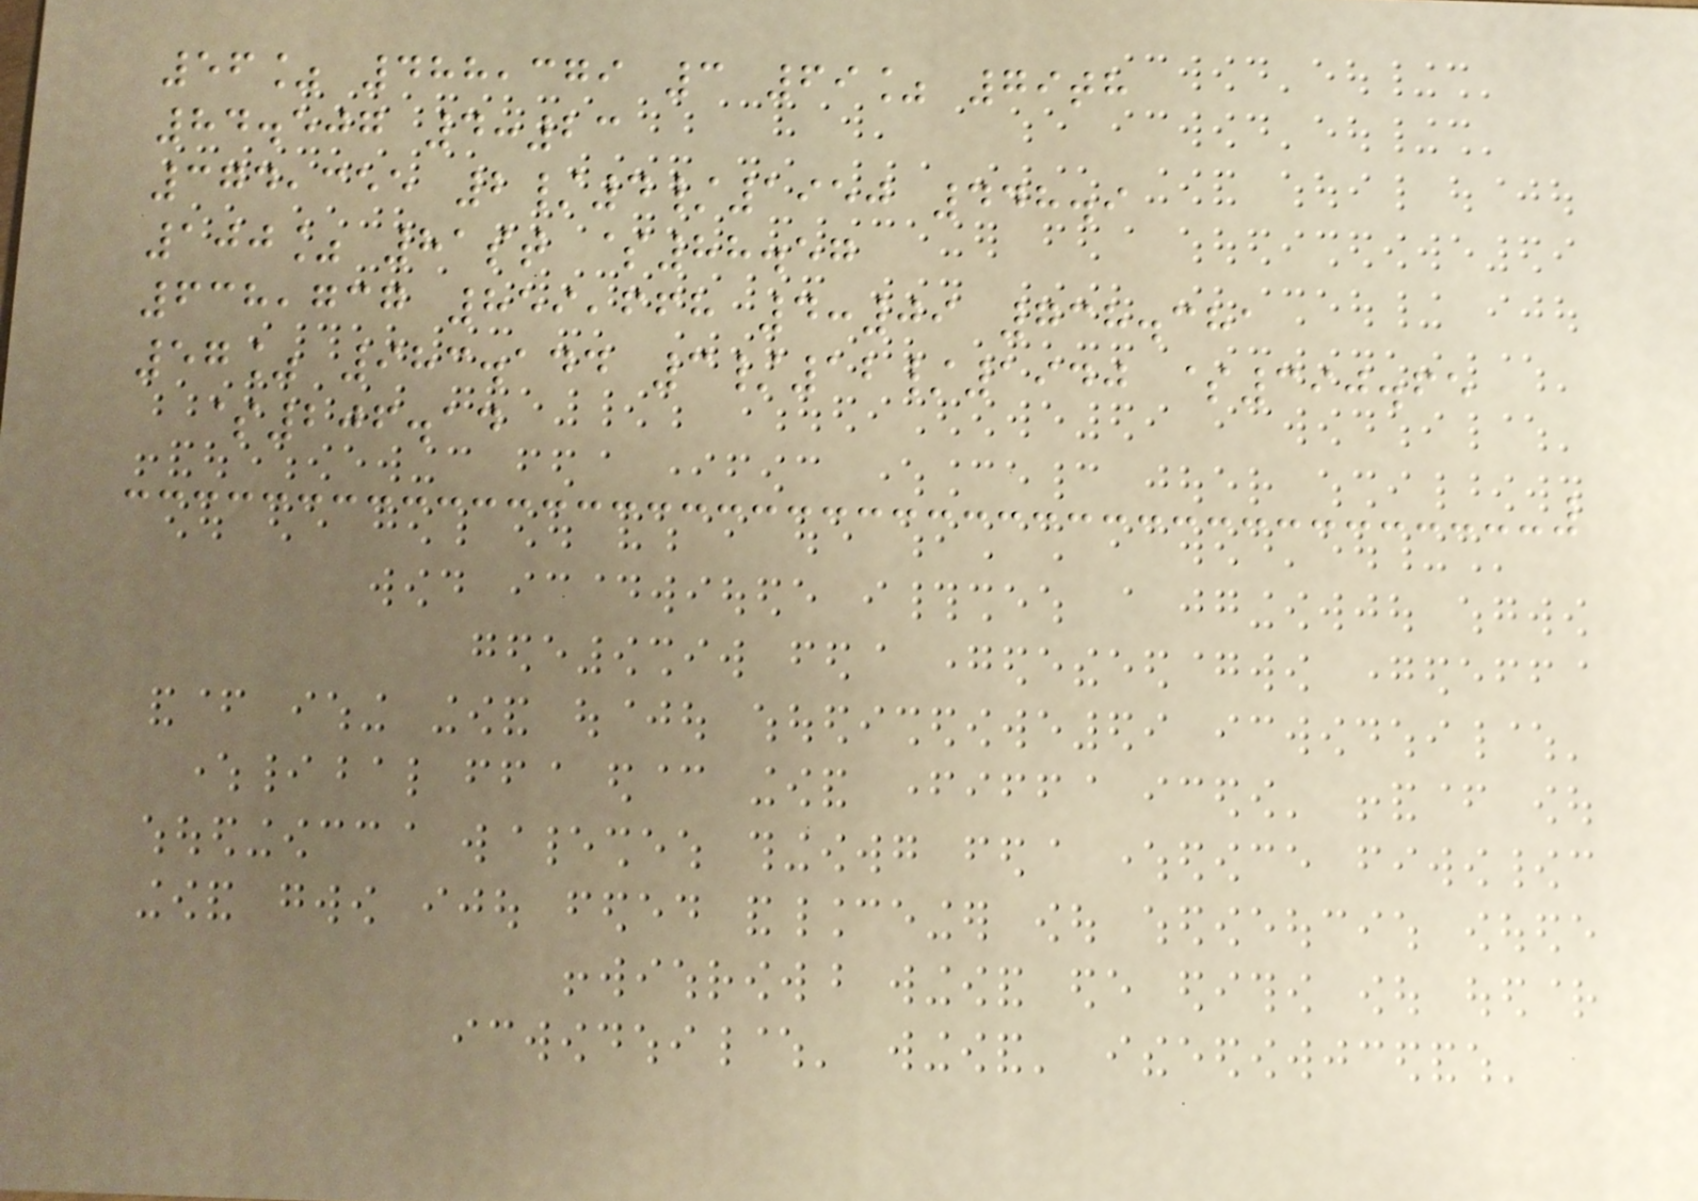56% 488,379 3 69% 79th
84.507 4:23
374,355 2/4/1950 448.9
100% 81st $88.57
638,737 859,668 4:09 738.381
57% 983.144 3/12/1940 $390.65
$206.14
